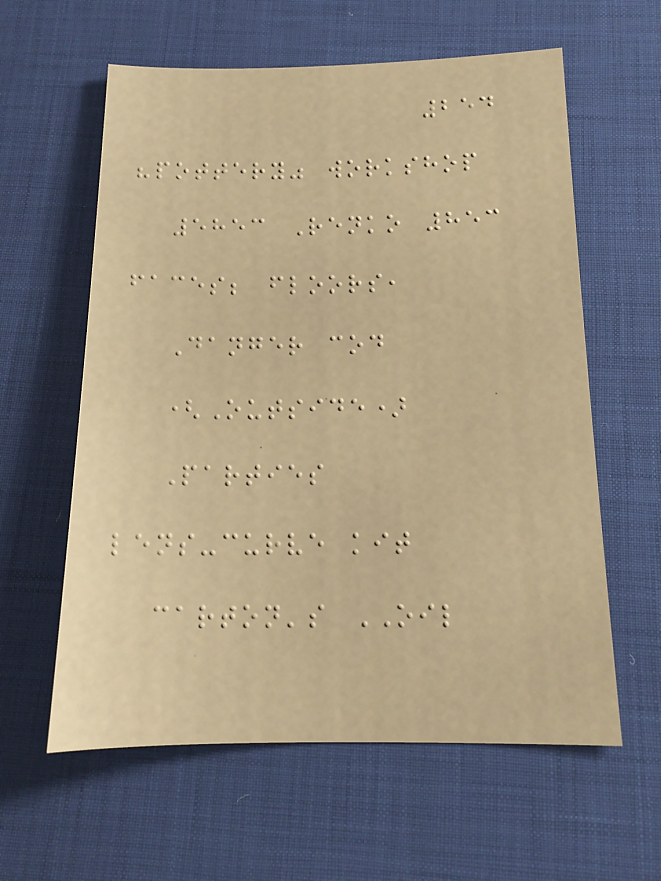254
"pottery" workshop
5853 Renko 853
faces; floors,
Danger cod
(Outside)
Parties
lens-curve kit
carton's OIL
